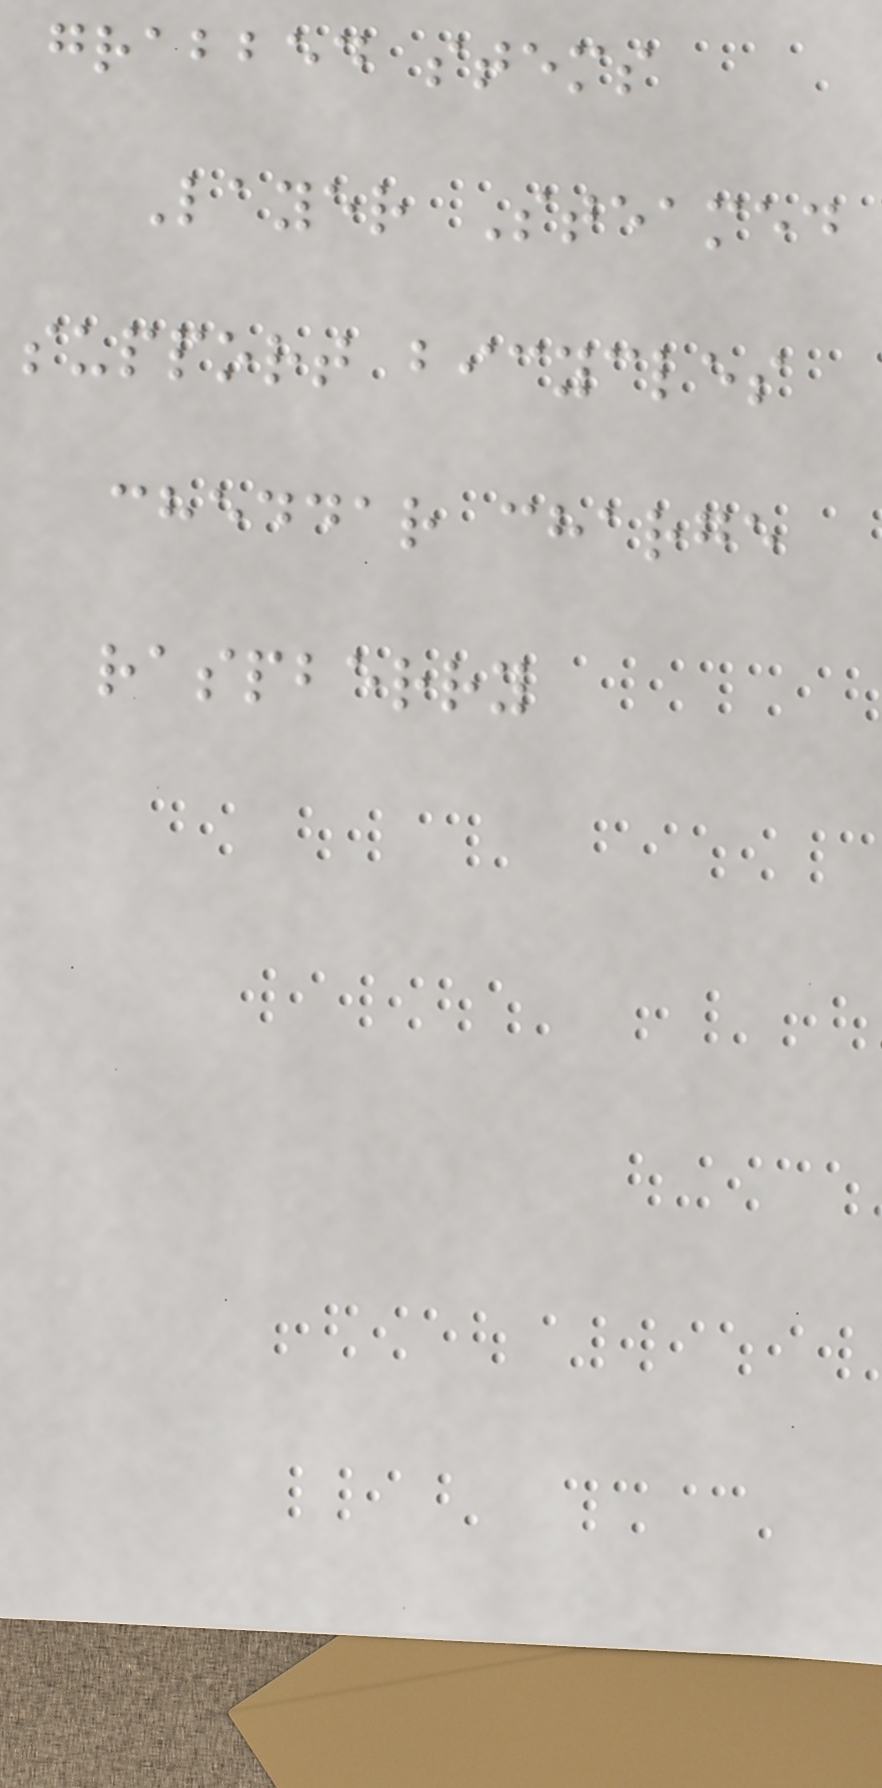grabbed stems
Layer Steamed
support bicycles
cheddar charge
raspberry
